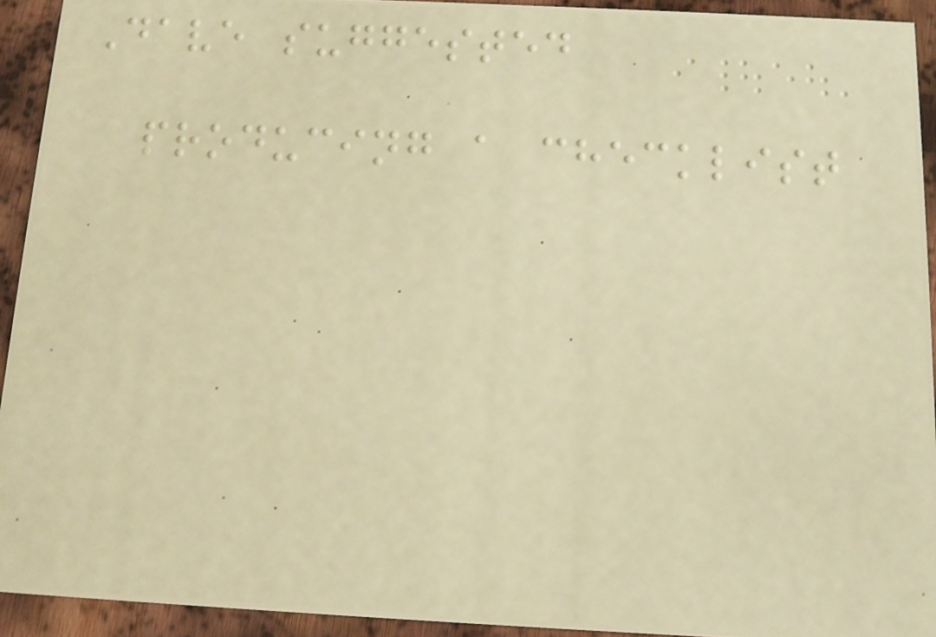Dave suggested
producing a checklist
